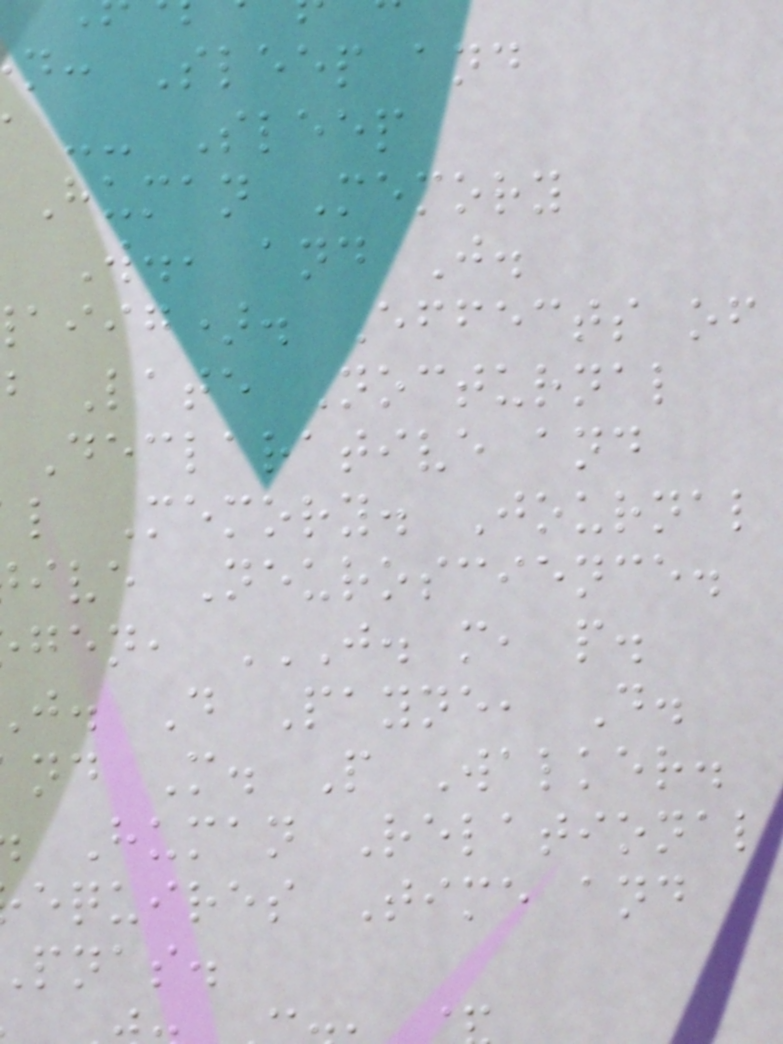n: Sleep and
-- Sleep
Human Memory
W., and J.
aiig). Effects of
Late Nocturnal
Declarative and
l Memory. Journal
ive Neuroscience.
j. D Payne, D.
nd M. P Walker.
Human Relational
equires Time and
pnas.
